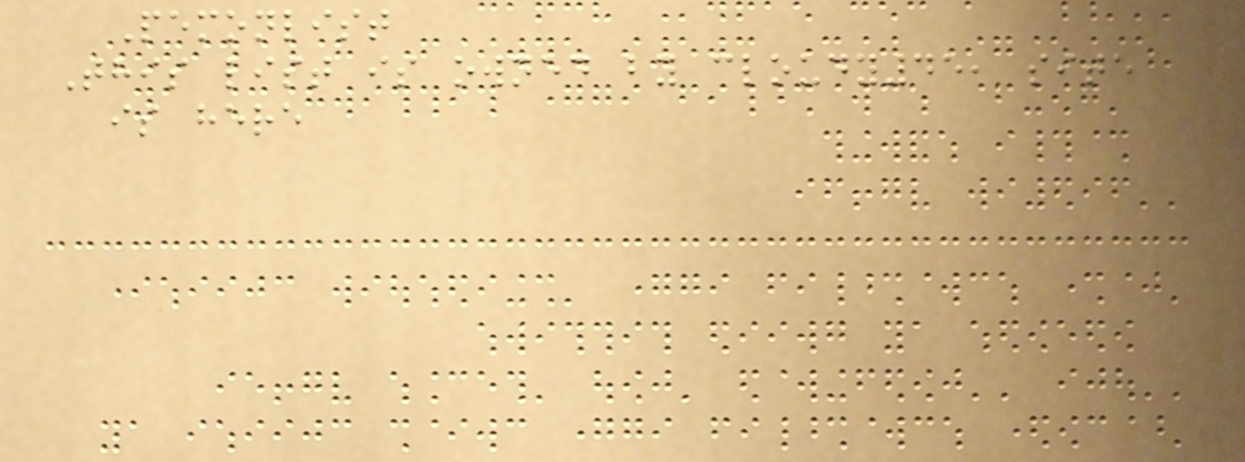Pemonlist
This list is owned by cloudy45, site
is here
